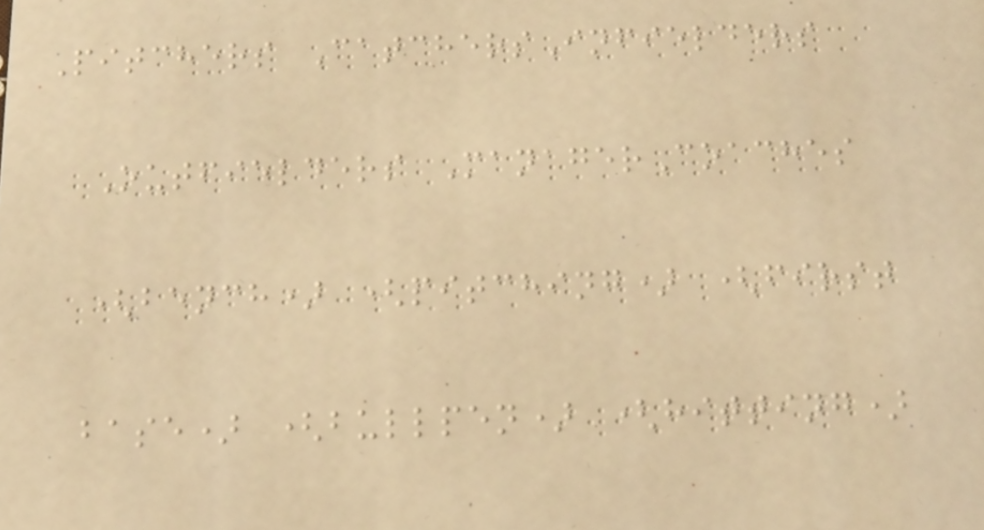Pitchers CatchersInfielders
Outfielders ManagerCoaches
(bench) (pitching) (first
base) (bullpen) (hitting)
